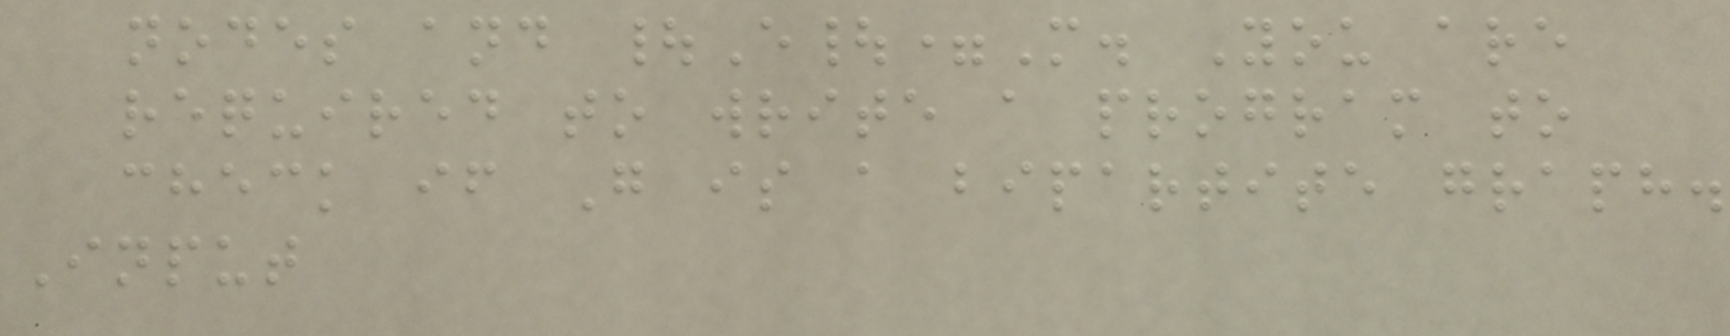nodes and |E|=M. You are
required to write a program to
check if G is a bipartite graph.
Input
